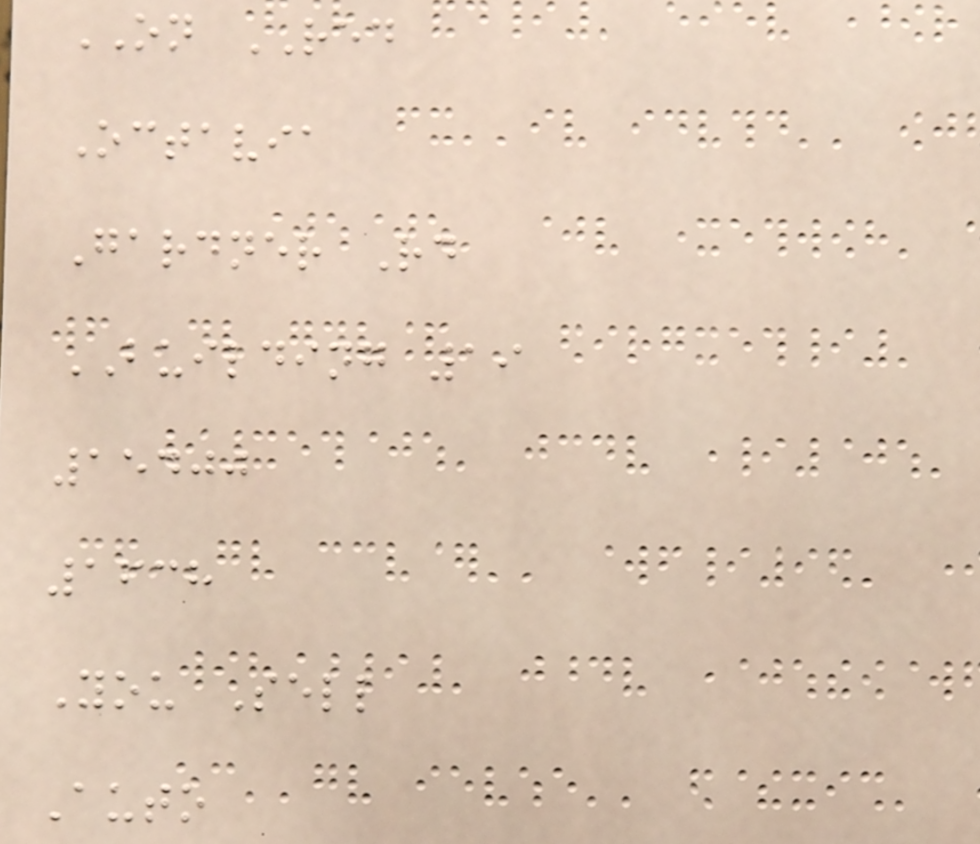ON RED
Octavia
Gardner Rd
BUILDING 19
15400
1638
You Sell
Auto
